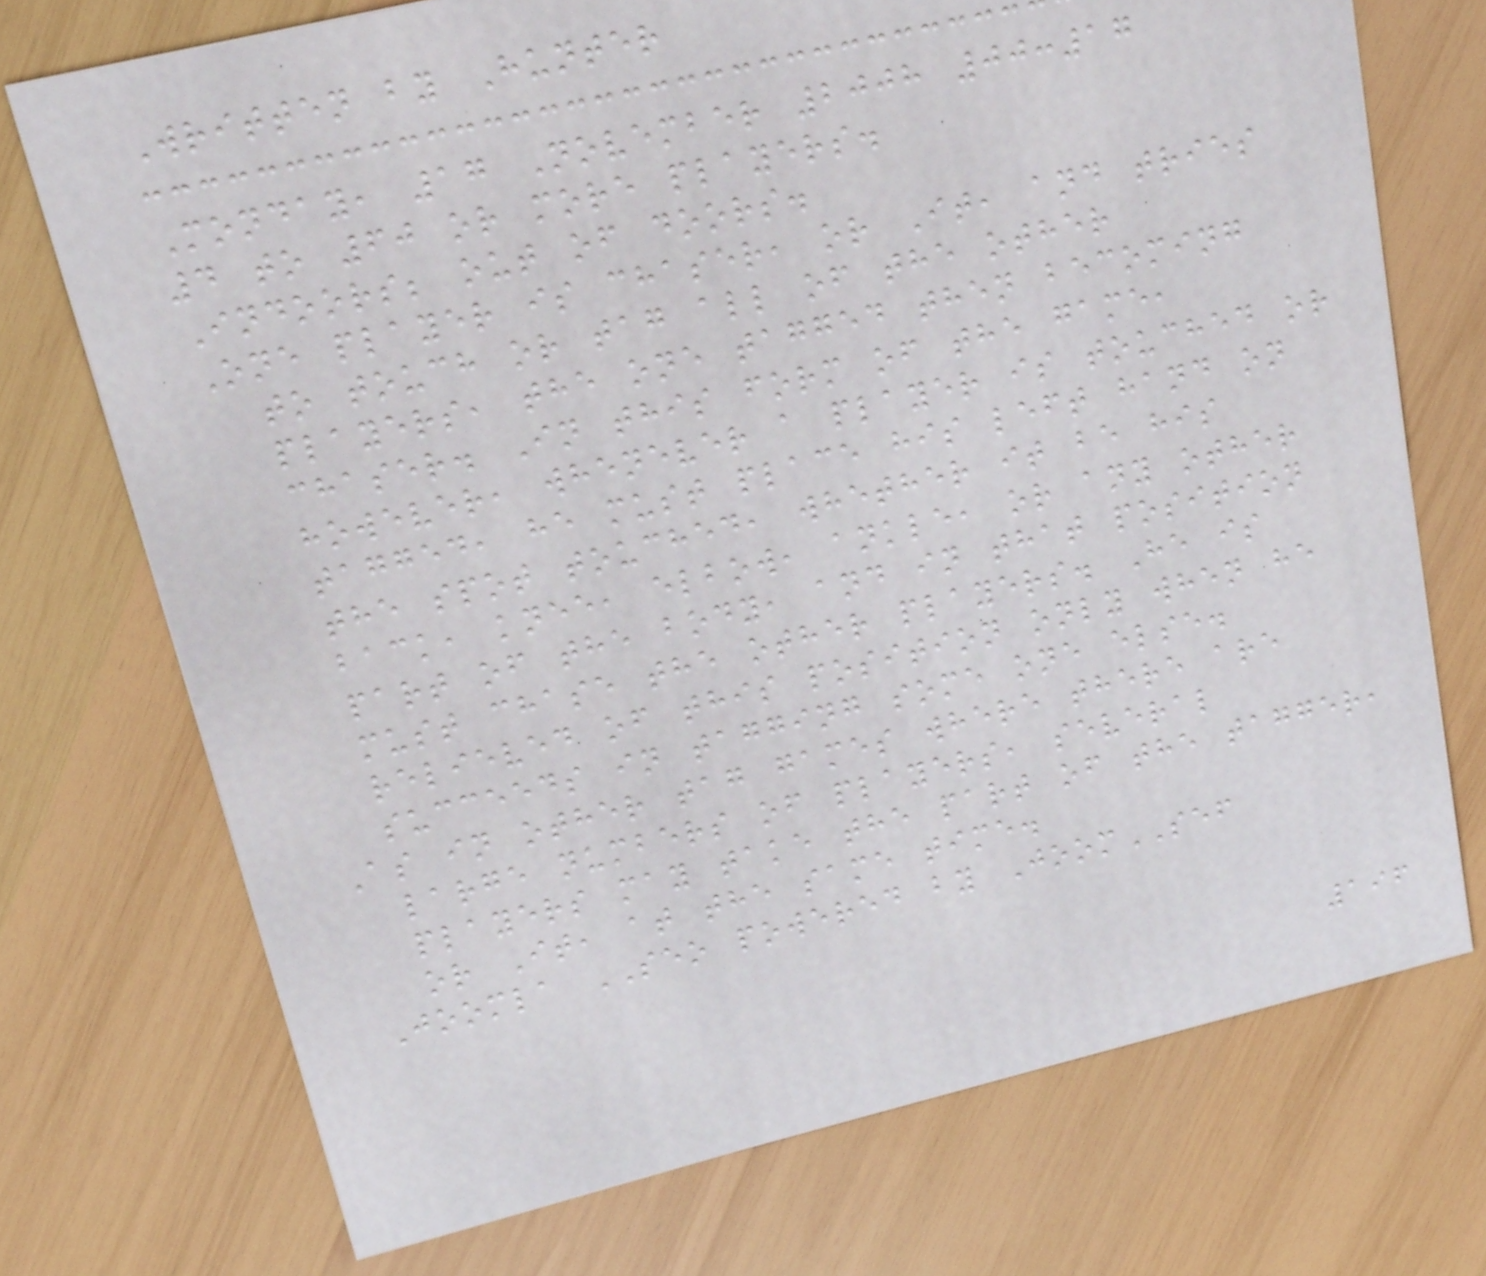Written by Hunter
Monday, 17 November 2008 00:17
4 to 60 or more players.
Indoors; out of doors.
One player is chaser, or It, and tries
to touch or tag all of the other
players, the one tagged then becoming
chaser. In this form of the game,
however, whenever a player is touched or
tagged, he must place his left hand on
the spot touched, whether it be his
back, knee, elbow, ankle, or any other
part of the body, and in that position
must chase the other players. He is
relieved of this position only when he
succeeds in tagging some one else.
As in other tag games where there are
large numbers of players, several
players may take the part of the tagger,
or It, at the same time.
Joomla SEO powered by JoomSEF
196
